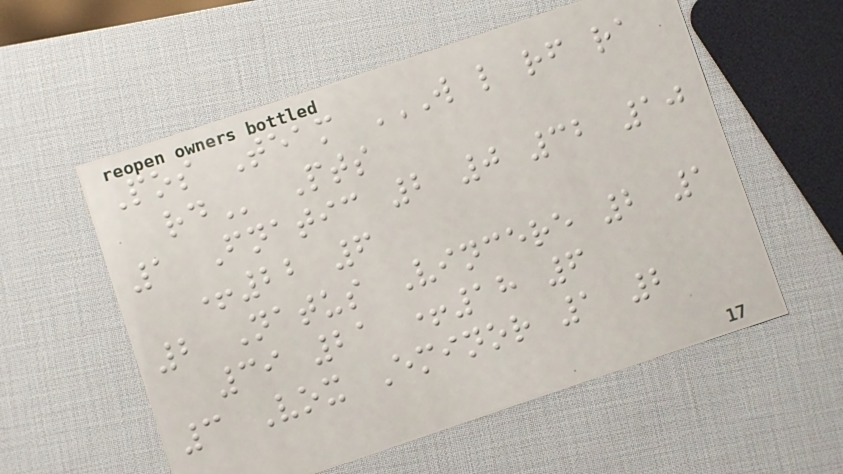Pos Team W L RF RA
RD Pts
1 Fnatic 2 0 32 10
+22 6
2 Natus Vincere 2 1
39 21 +18 6
3 Vox Eminor 1 2
